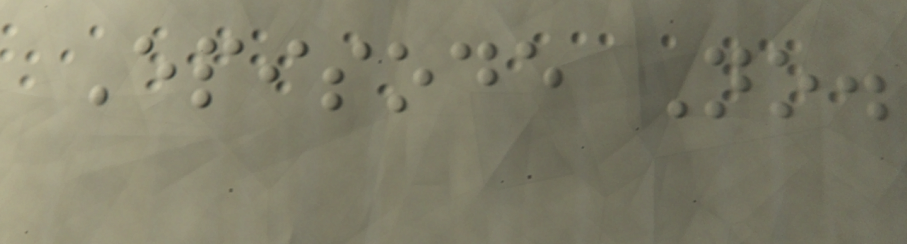Episode No.
